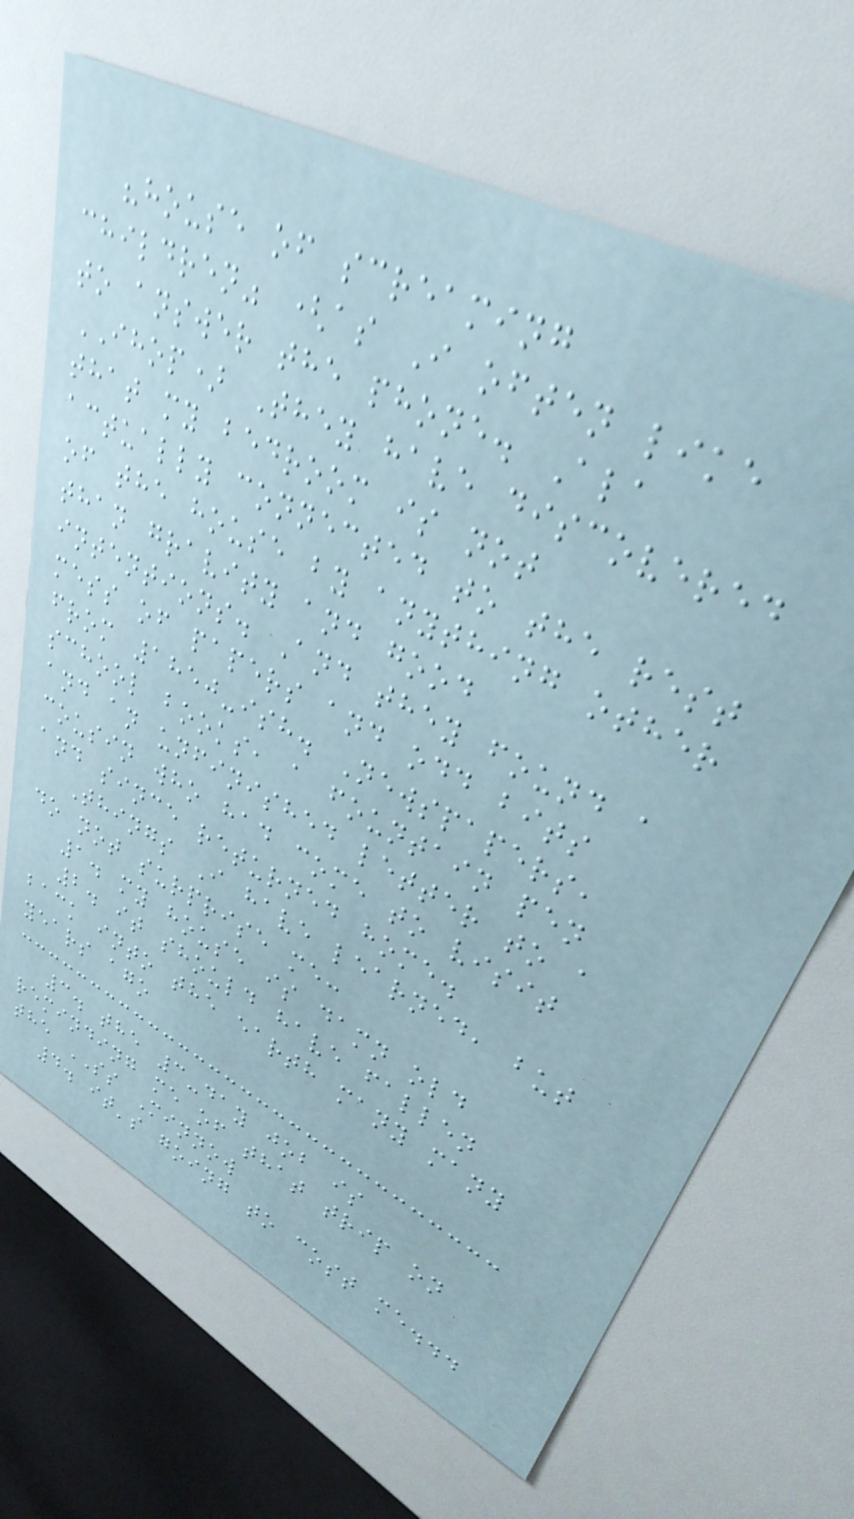"house of screaming
children" (as I often like
to answer the phone. Ala
IHOP) They have discovered
that my bedroom is not
actually connected to the rest
of the house by anything other
than gravity and good
intentions. And they found a
mess of papers and odd bits
from 1850-ish. Newspapers,
school books, a fountain pen
and an unfinished letter to a
cousin who had come to visit
and since returned home.
Things I have learned, but
do not surprise me:
1. my house is damn old
2. it should have fallen
back into the earth many many
years ago
3. the 3-day job is
reminding me of that trip on
the SS Minnow
4. it's going to cost me...
